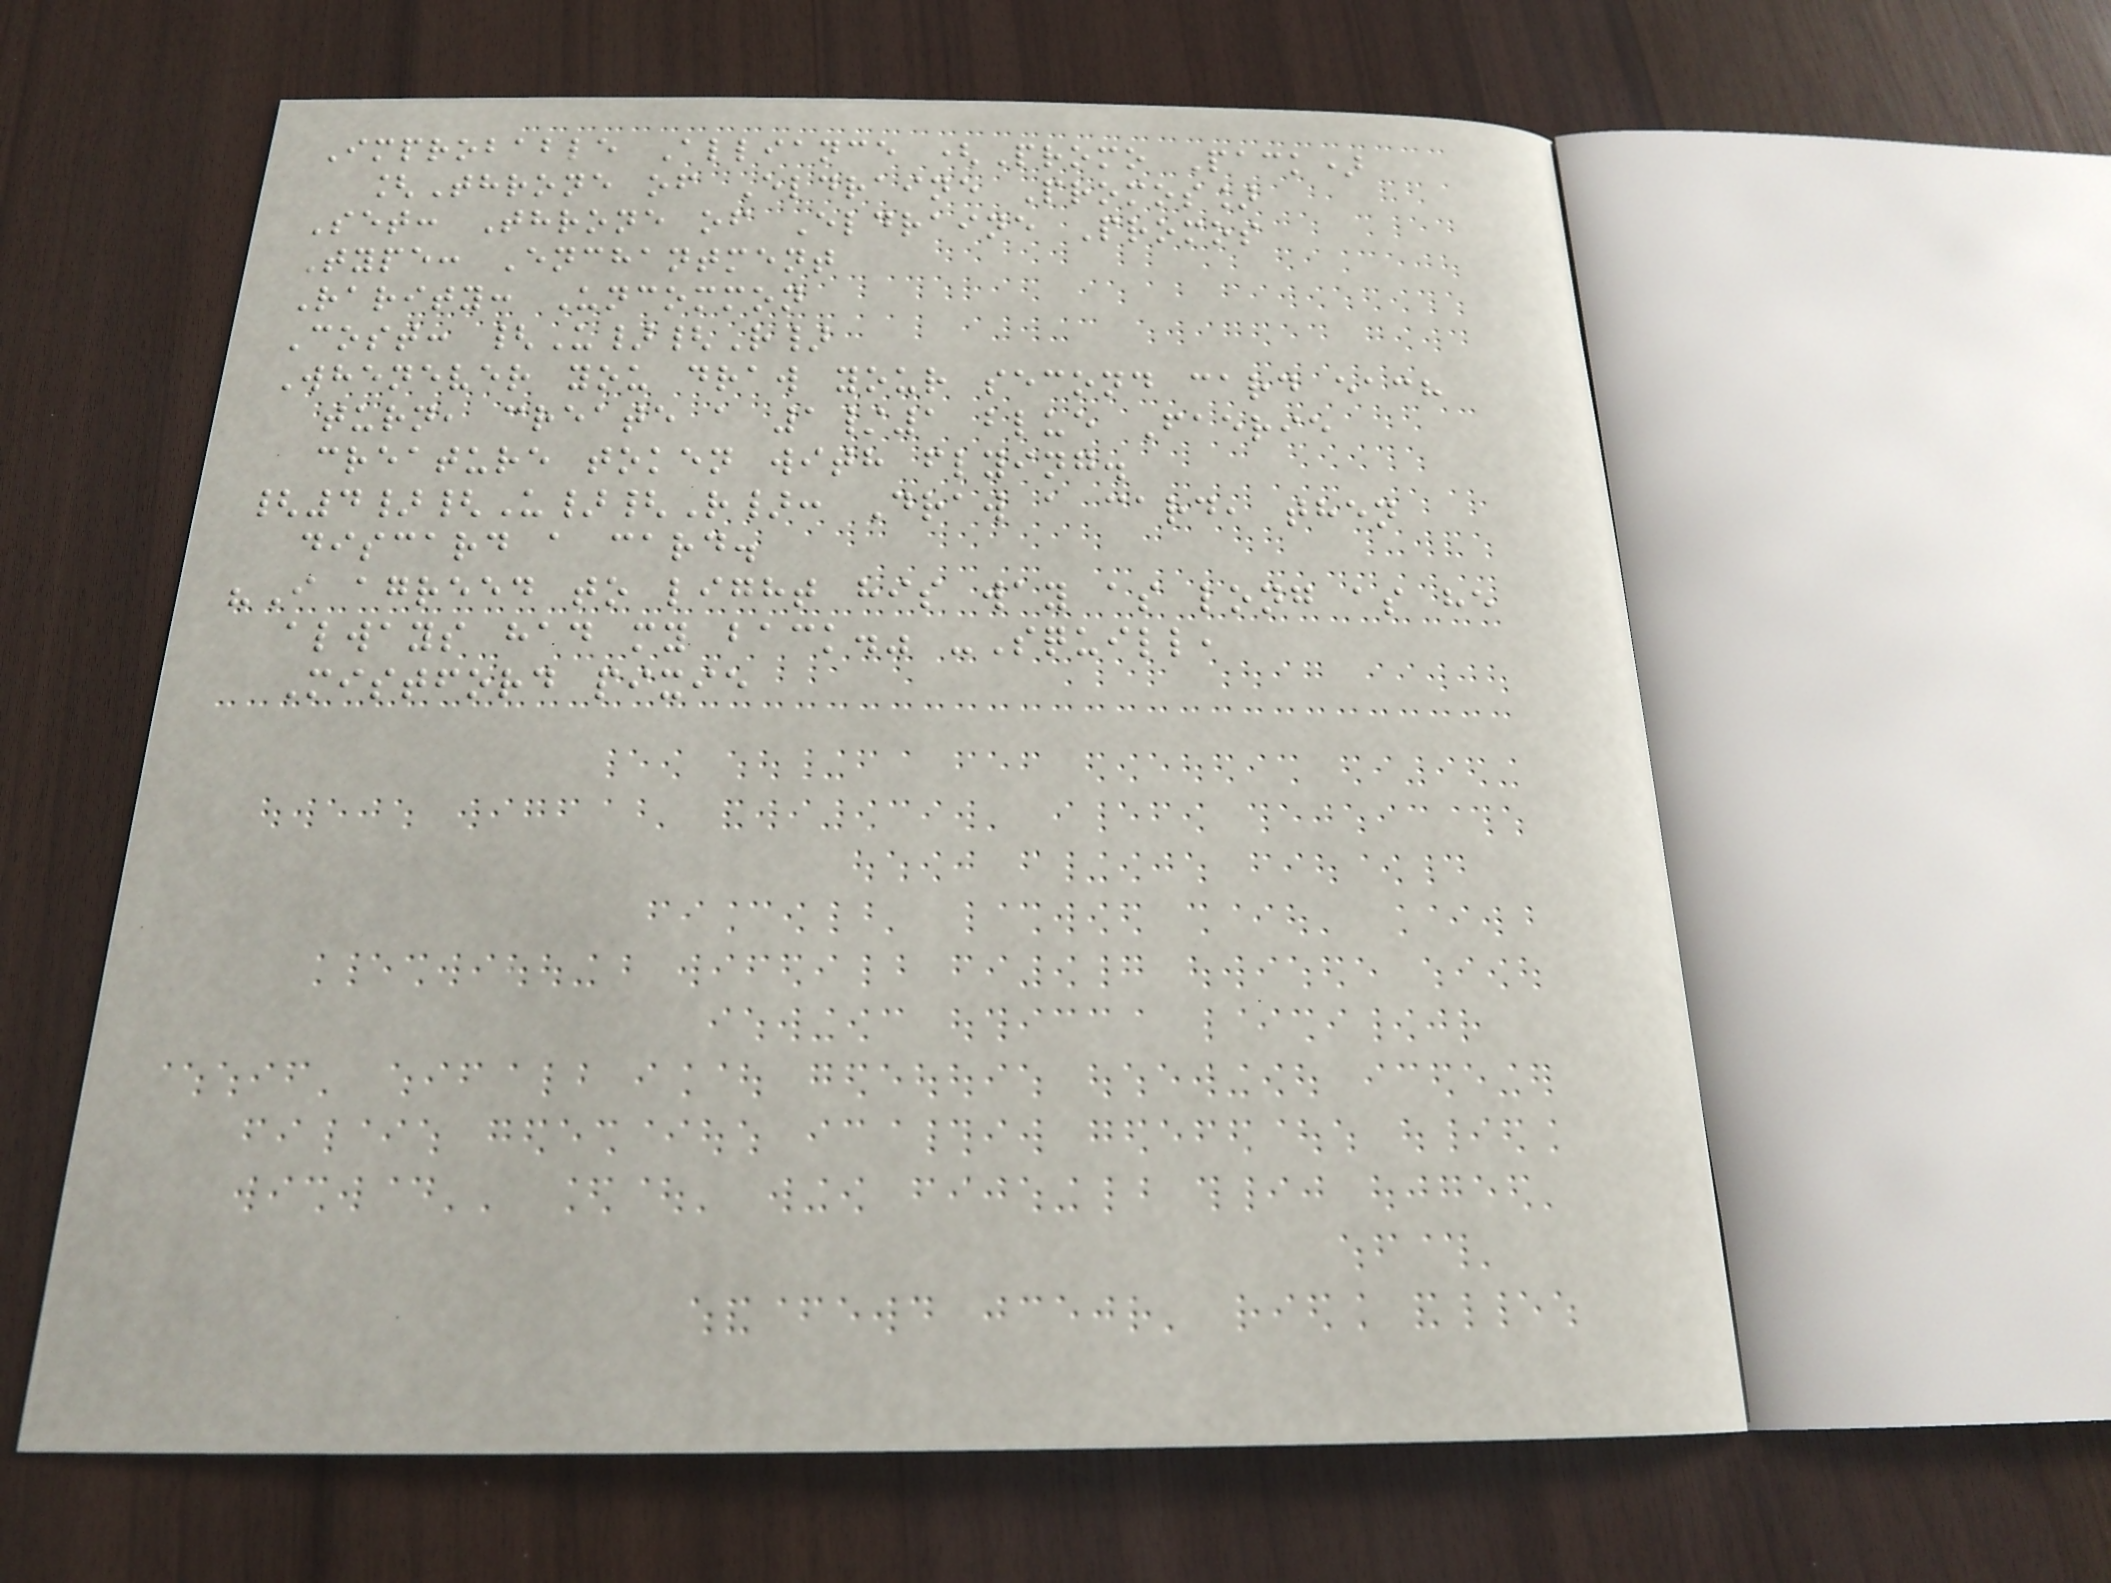Improbable Alliance (Promo Pack)
[Throne of Eldraine Promos]
Set: Throne of Eldraine Promos
Type: Enchantment
Rarity: Uncommon
Cost: {U}{R}
Whenever you draw your second card each
turn, create a 1/1 blue Faerie
creature token with flying.
{4}{U}{R}: Draw a card, then
discard a card.
"I agreed to light his way as long as he
always had my back." -Squill,
Mistford pixie
